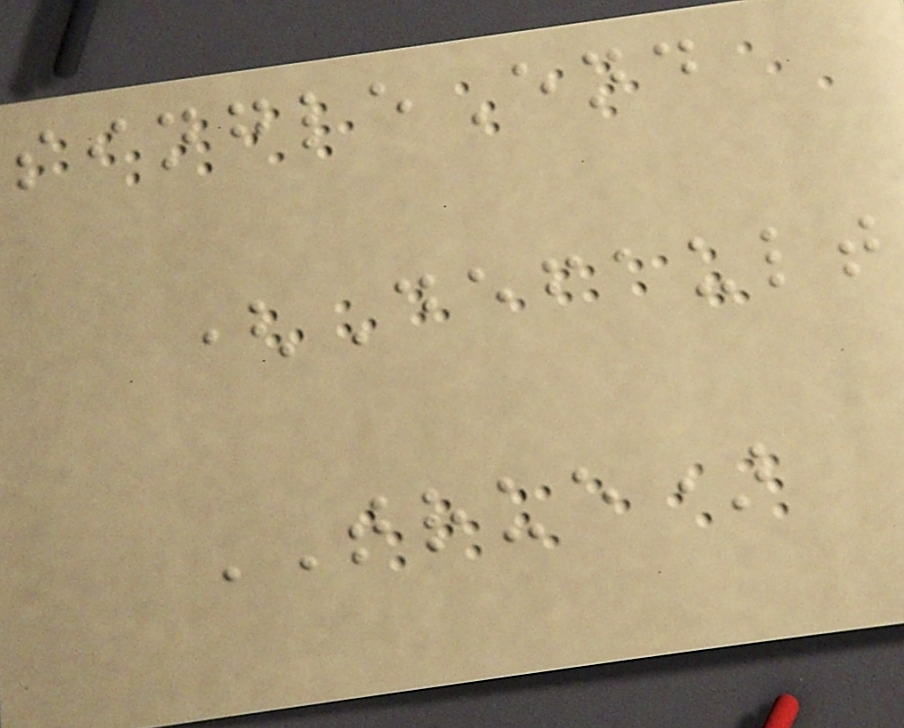singleEnd
(Default
TRUE)
